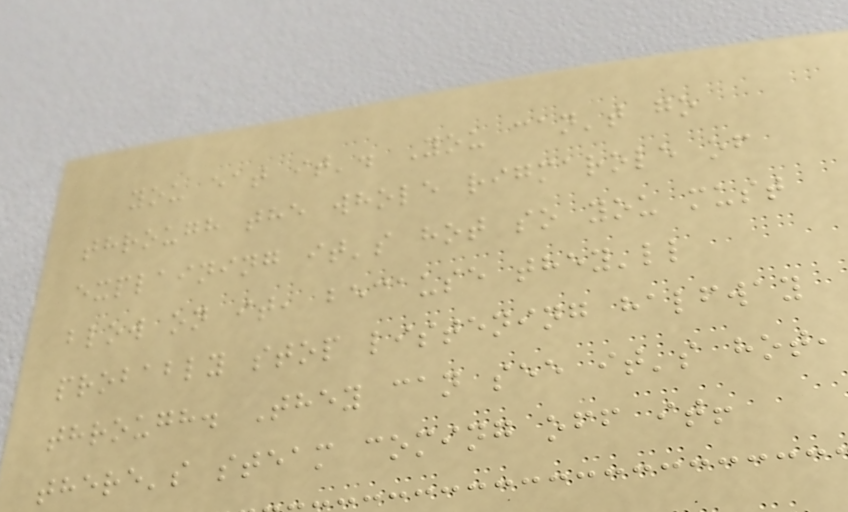you eat it'. You can't go
through the whole rigmarole of
explaining it's hot so you must
blow on it, because they'll
probably stop listening halfway
through. They can see it's hot,
there's steam coming off it!
